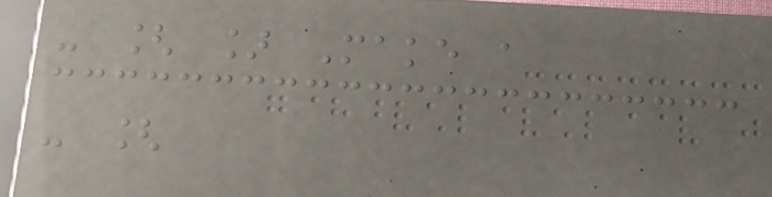- [ ] Make a
- [
